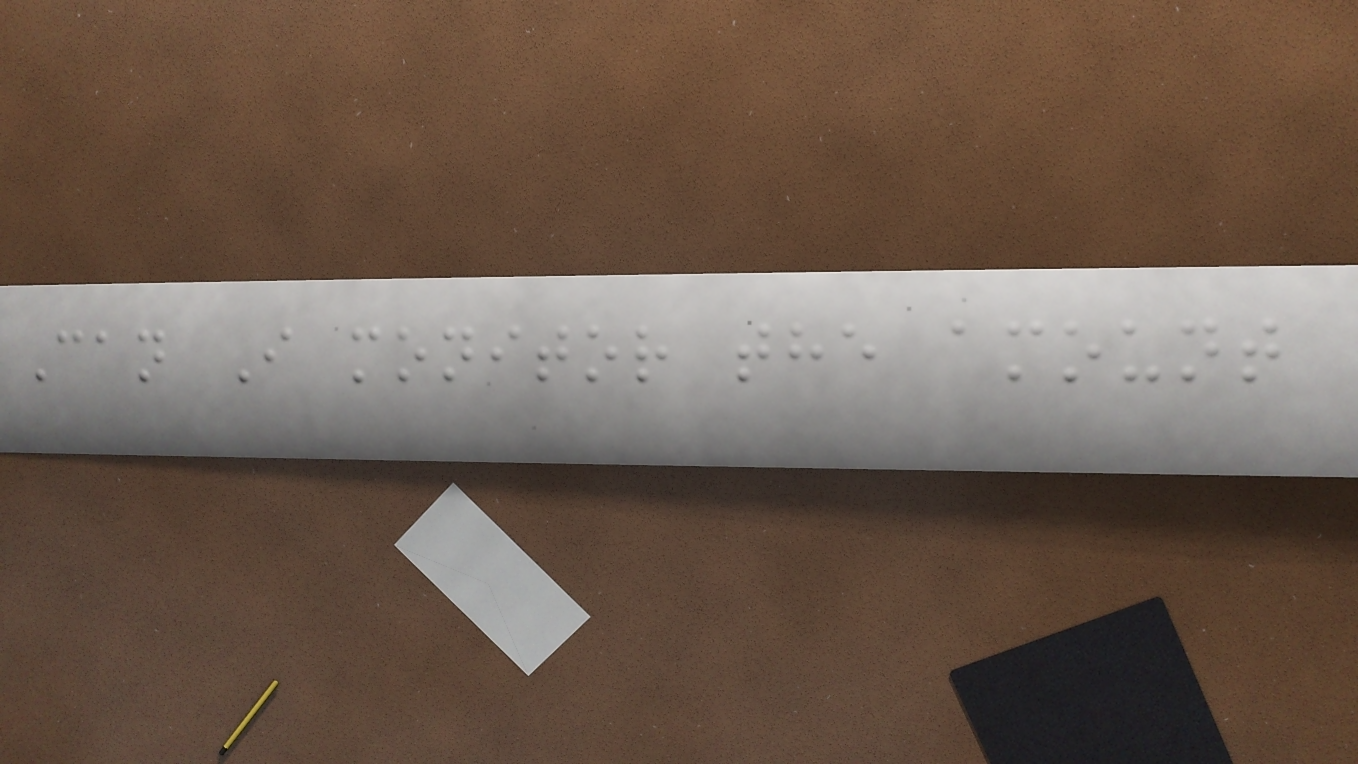Can I monitor the amount
